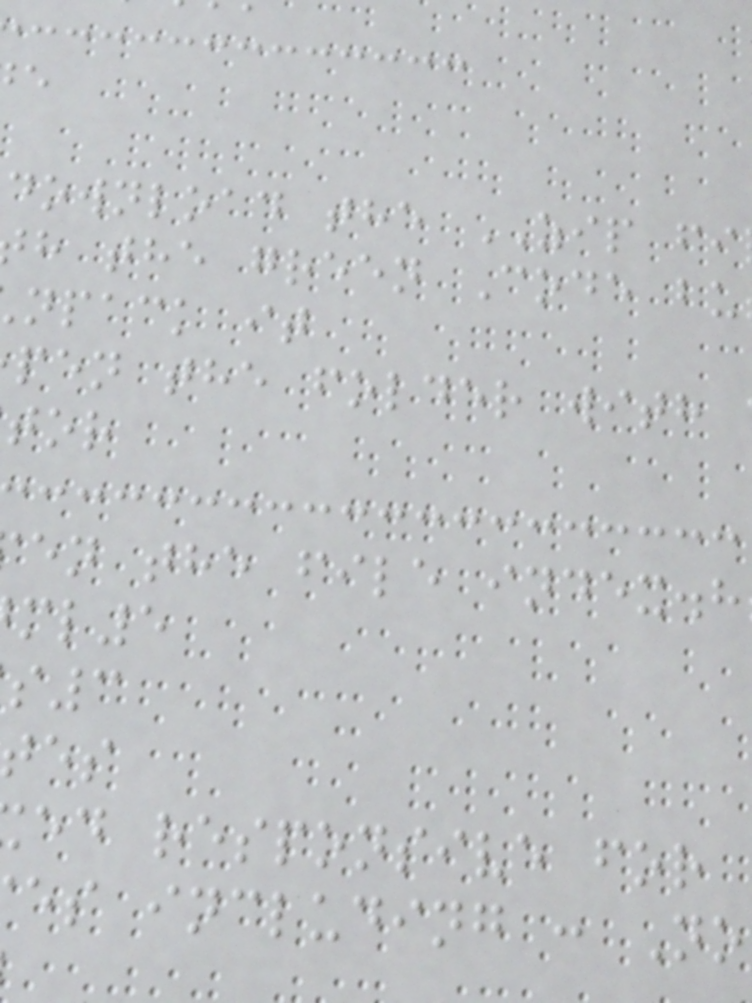download the ZIP fi
h the green Code bu
npack it
pen the folder with
en the file index.h
ml5
ed responsive for
es including : No
